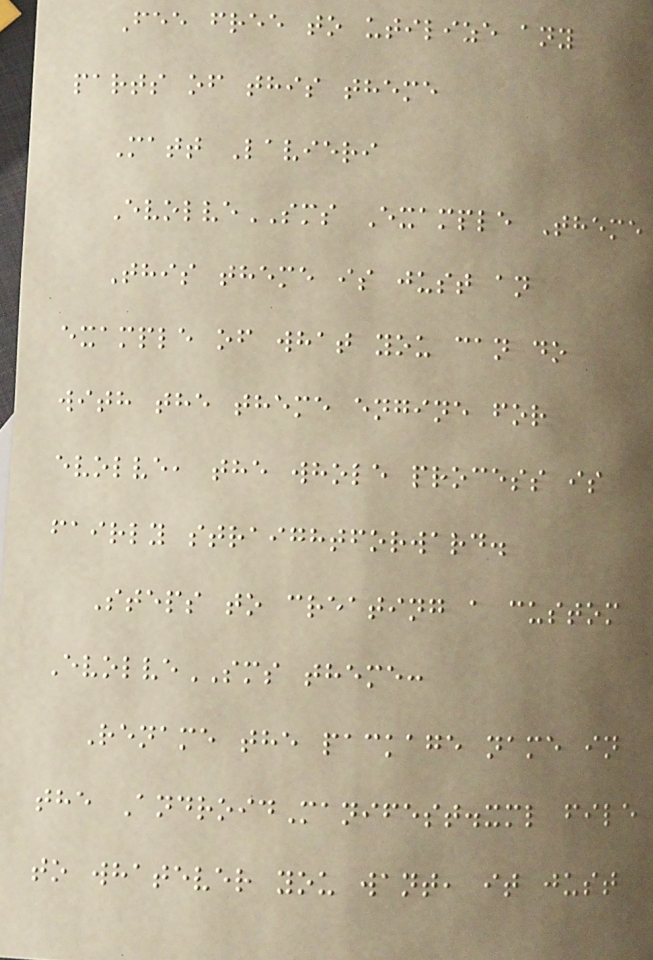Fee free to utilize any
parts of this theme
Matt Lavieri
EvolveSMS Example Theme
This theme is just an
example of what you can do
with the theme engine for
evolve, the whole process is
fairly straightforward.
Steps to creating a custom
EvolveSMS theme:
Rename the package name in
the AndroidManifest.xml file
to whatever you want, it just
